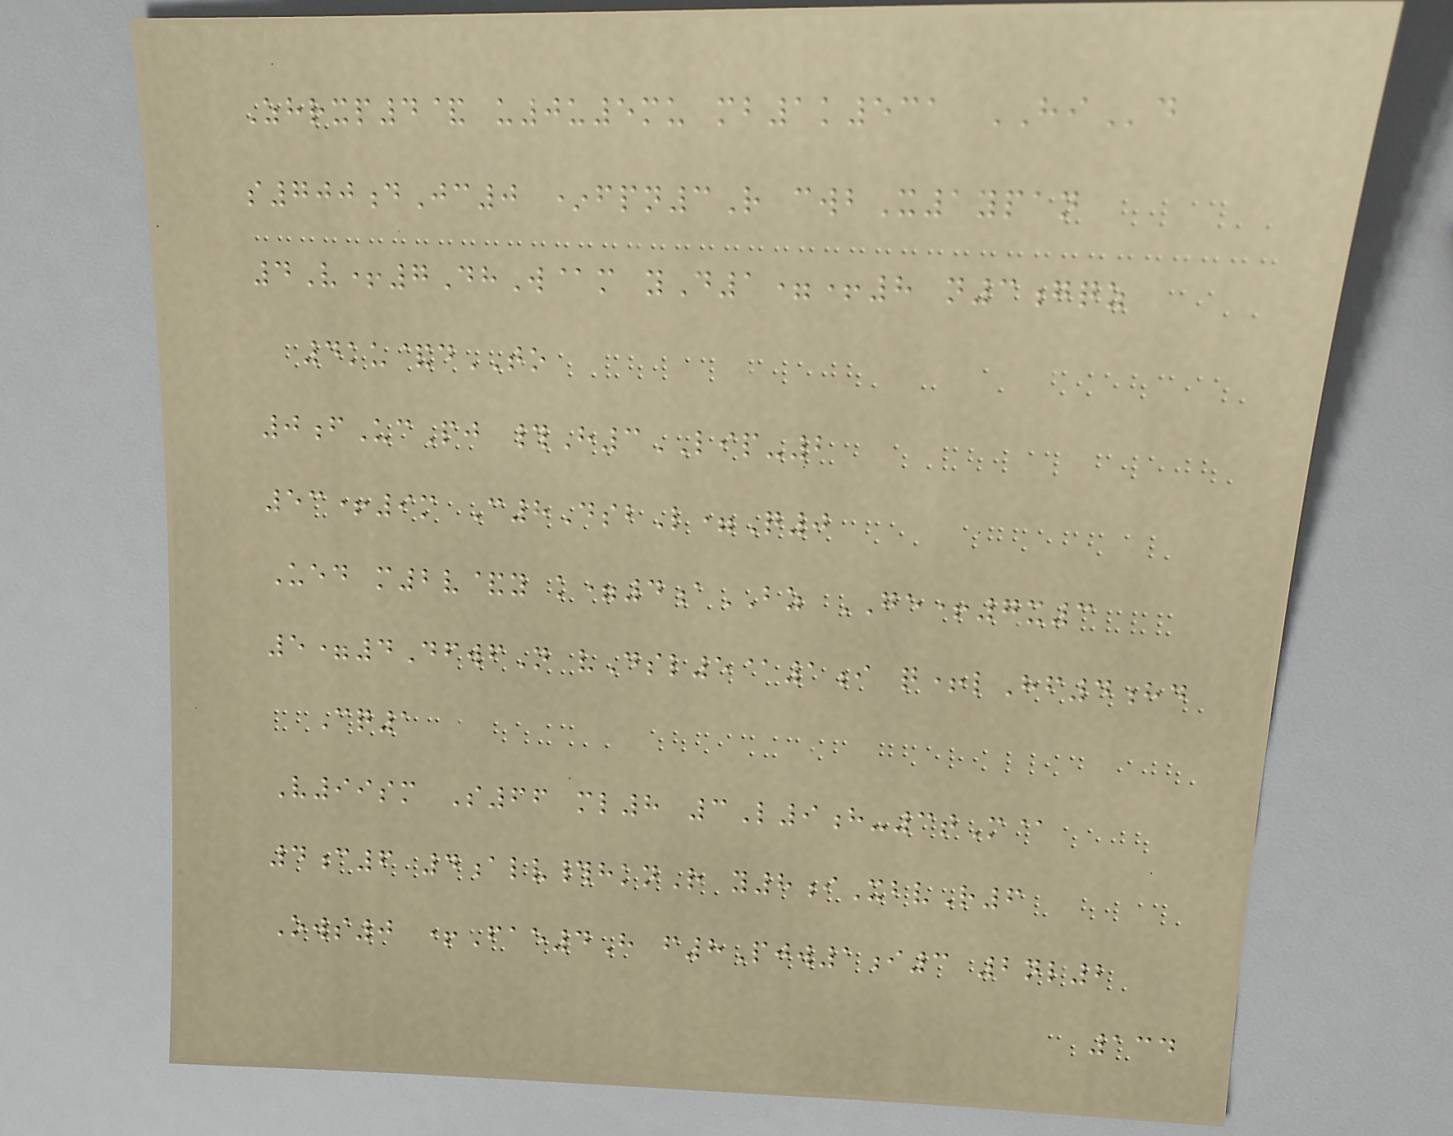Zhrxp4& u0u5mu mb1k531 HId
s700dJc0 *fpn3R cwbX1ypan
4V+7DhW@m yD1=+8 n3gqz
4ku&dTO
0fUcPj #H3LIP-2
53+9m C8DsbL=Q0
Ued m2v&y k=4aBZ GE+7x3
5=4DfwfN vDsl5@1i q+lHf4hd
Cq1
V99sm S66 ml8 3L9h-3tM@
4c6 4alv#hknR y8iXbvR6
Ows0 +Fae4H f8Pjw1i3 2nl2
134
